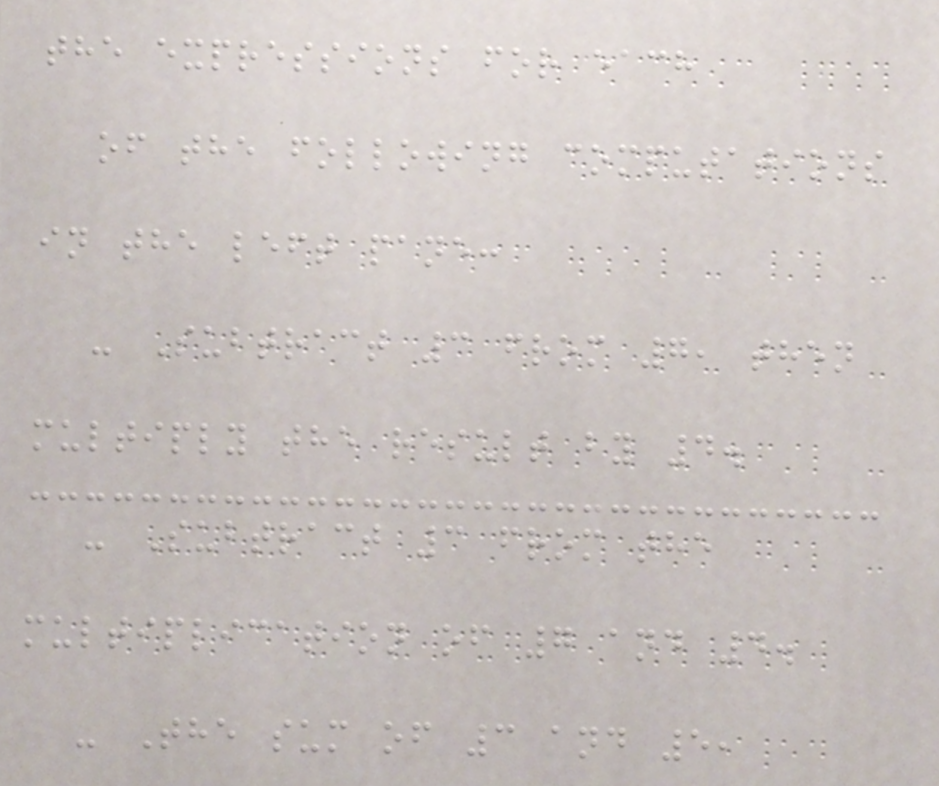the expressions for each
of the following computations
in the left pane:
- Subtract 3 from 7, then
multiply the result by 4.
- Subtract 3 from the
multiplication of 7 and 4.
- The sum of 3 and 5,
